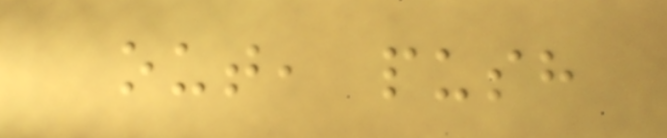out, push
